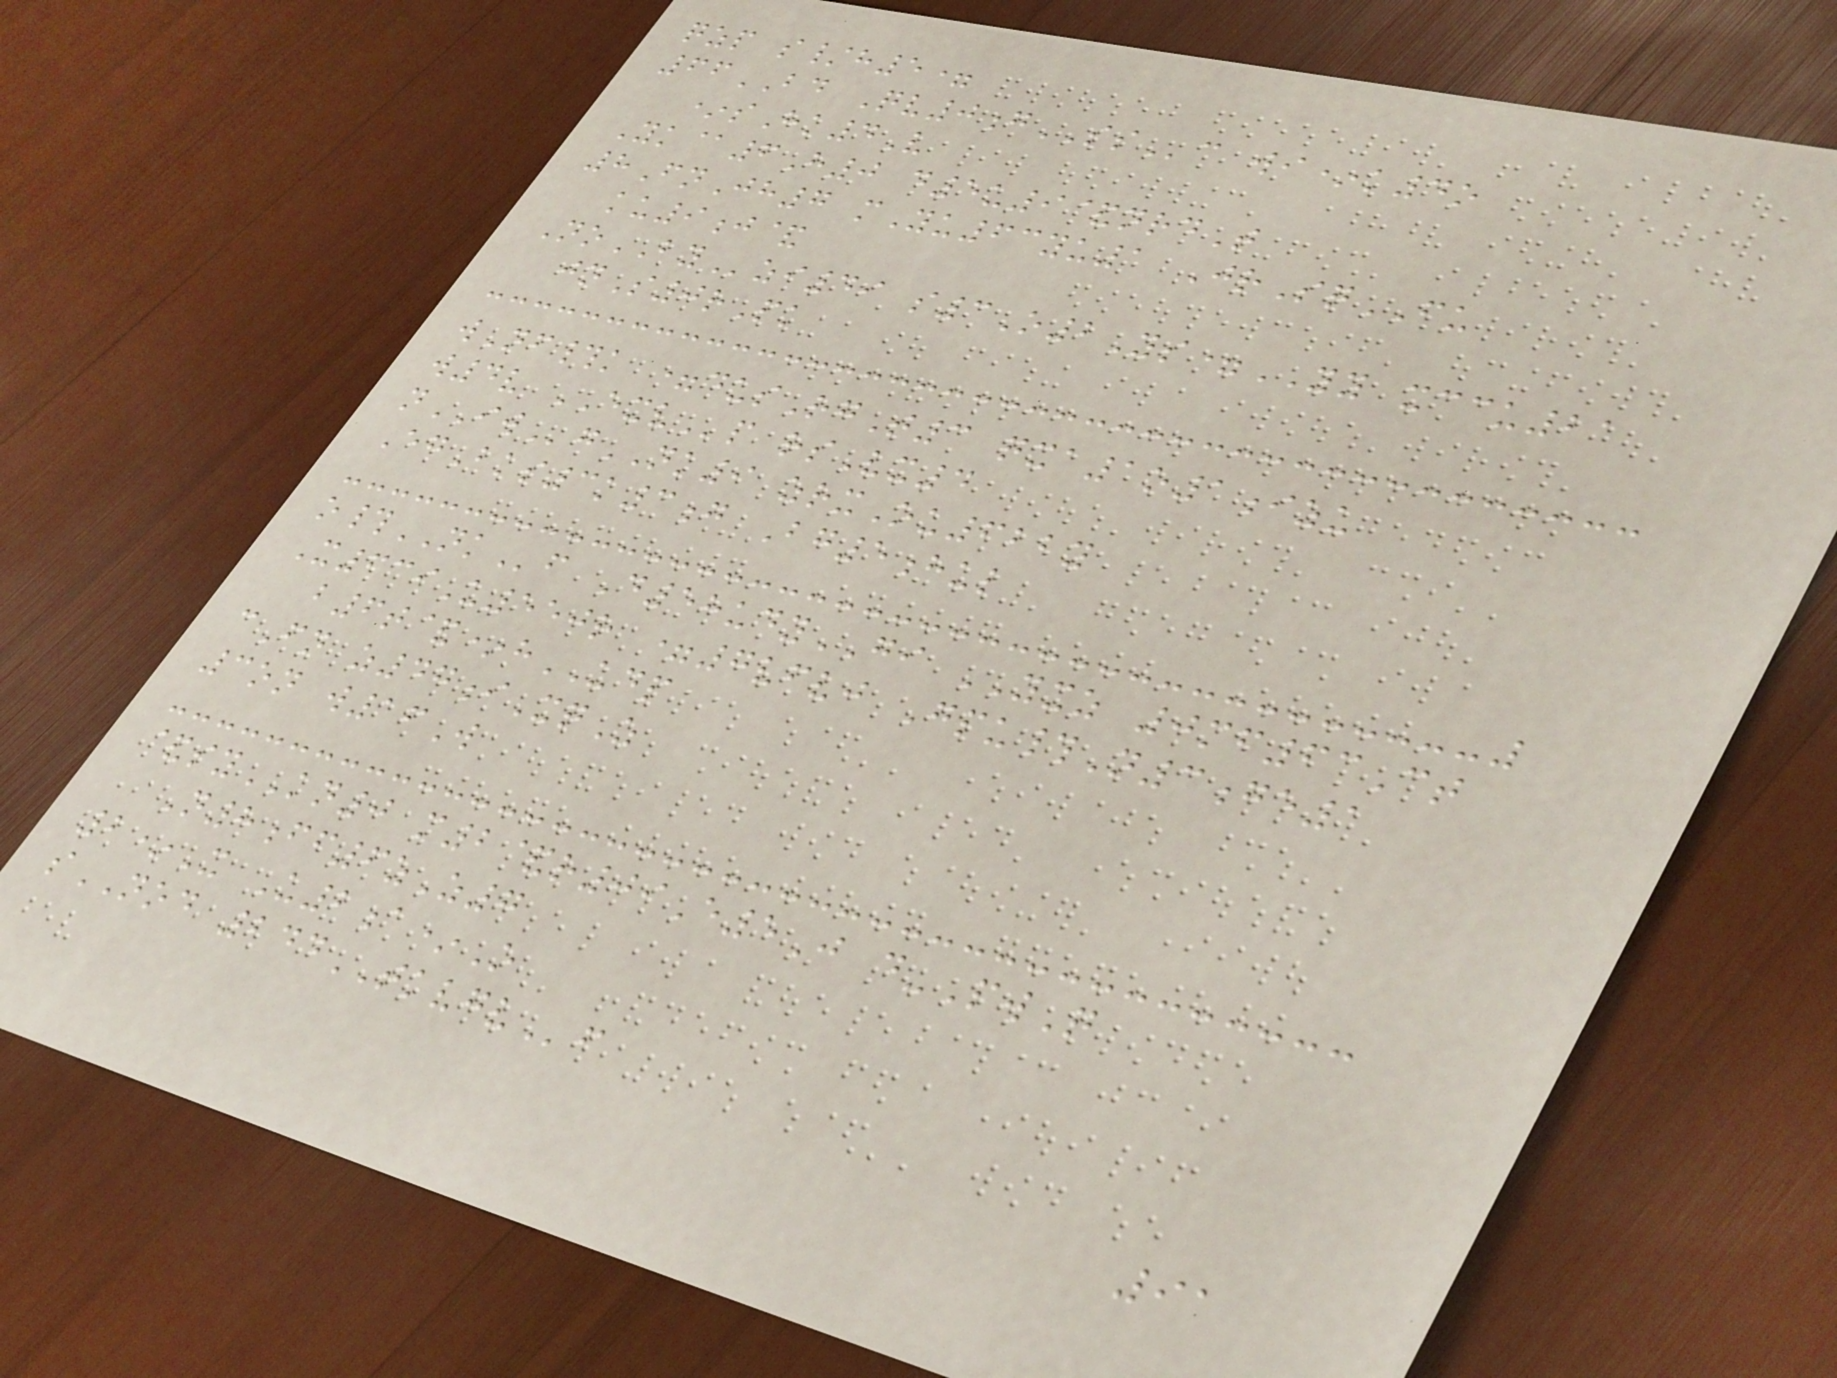qzp s/h5=
66BD Qv0gSSc wi*k4o
*sHk4V
Yk@6H0 d5u9&nrdT
8FnJh7 mYu63yu1 JrSqFU
ku9j&
NoBYzi49 s3O2Ys=YY xccu21
jnS0rPk
wNf#k =dusRgT3 qxa1o1izu
w4v EXVp rsVx4
nIWgNK9 zrxOu622y
EgBks3k3g Bg5hul
o#NKf D58udyGI YXZ 0mf63Ct
X639U550r =7vfvj Gpu#N3ge1
b6t&*hUDP
cFn z47iXqZ
3on w16W
&syKN0 m2&r09E5J d-PwQ
N8ff6zZ7
2*X U2a*O
sNOD 244TKVGVf
91
